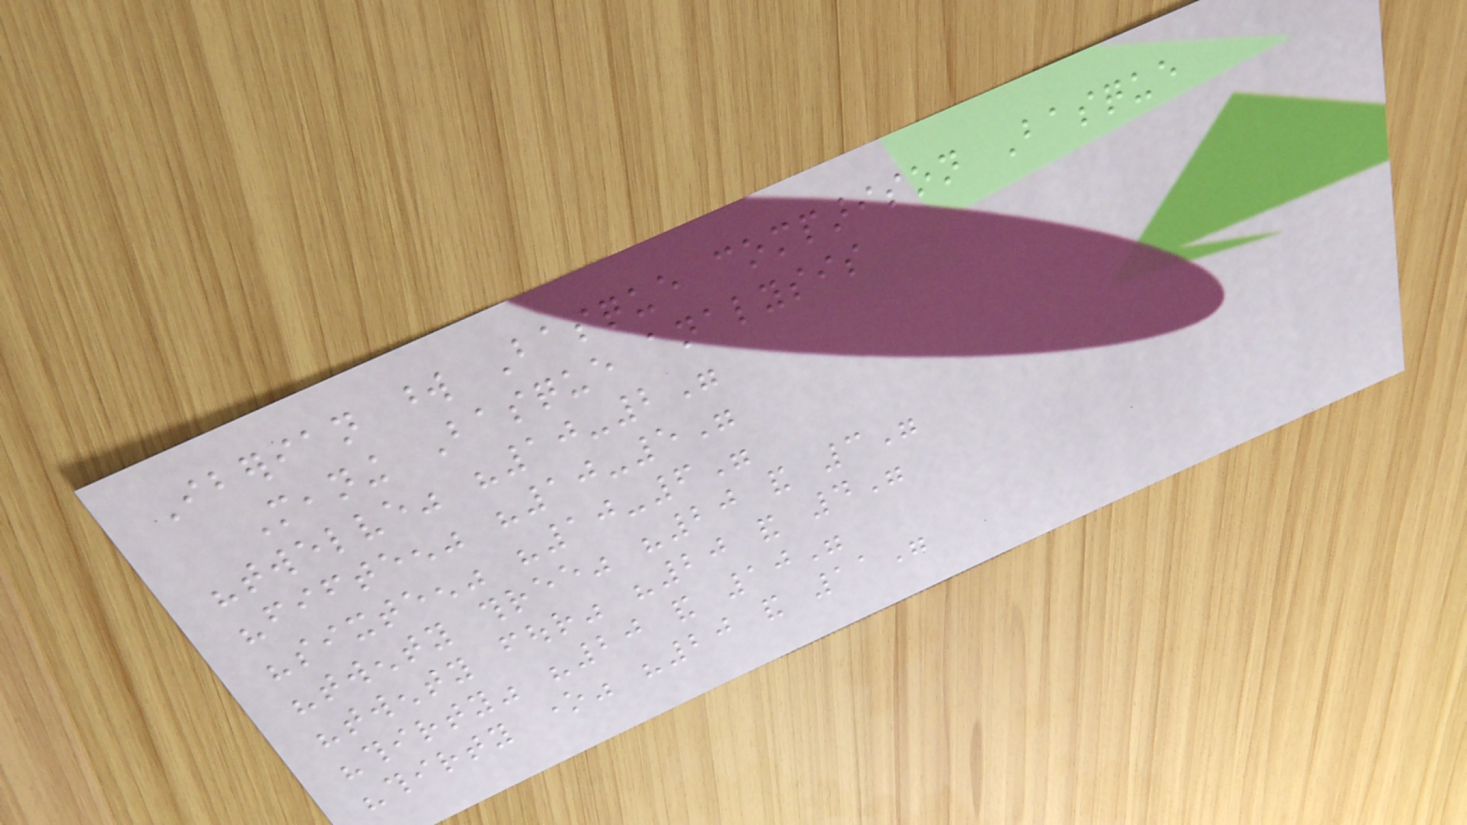Iberian word Basque comparison Basque
Meaning Basque analysis
"twelve" "10-2"
"fifteen" "10-5"
"sixteen" "10-6"
"twenty three" "20 and 3"
"twenty four" "20 and 4"
"thirty" "20 and 10"
"thirty one" "20 and 11"
